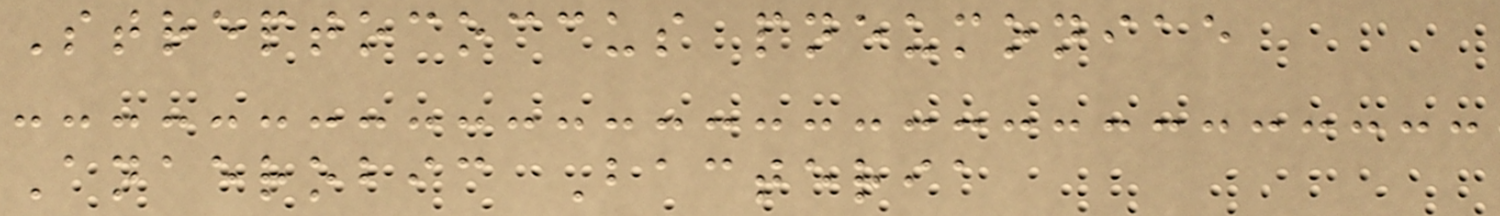Streptococcus pneumoniae
Anaerobic Bacteria
